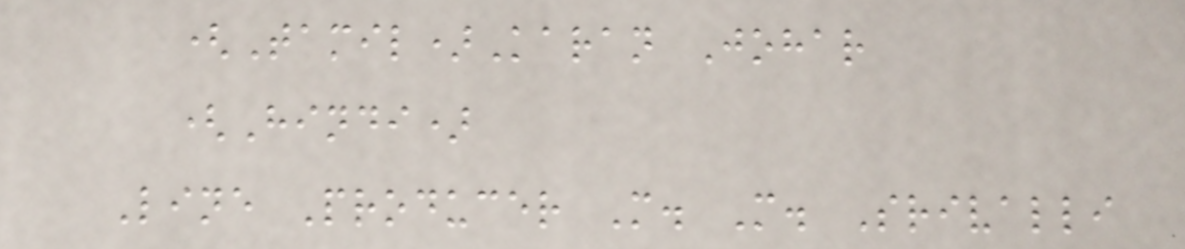(Tamil)Karan Johar
(Hindi)
Line Producer M. M. Srivalli
